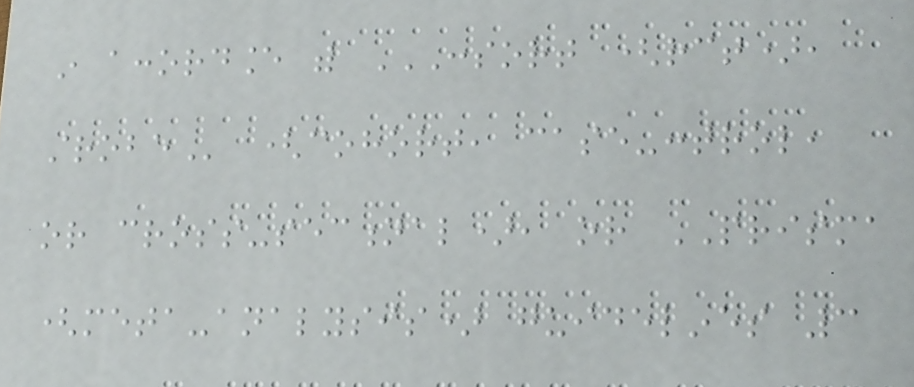in accordance with CONSORT (RCT),
STROBE (cohort, case-control,
or cross-sectional), or PRISMA
(meta-analysis) guidelines 3
